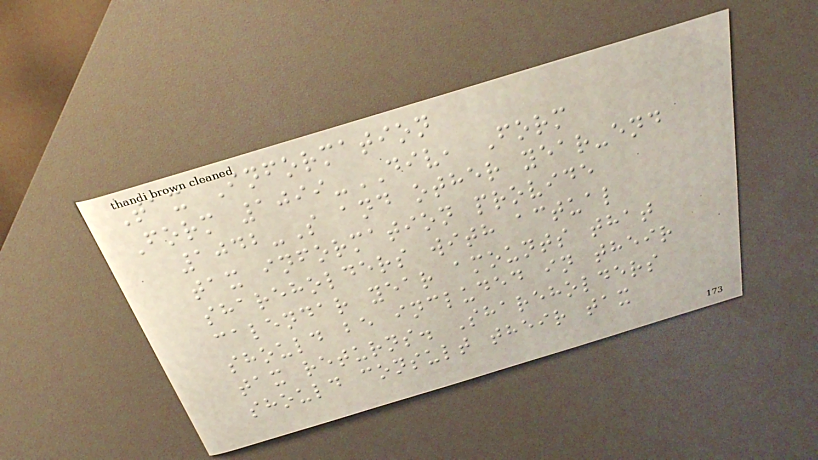Tax Information
Form 1099-DIV, Form
1042-S and other year-end
tax information provide
shareholders with actual
calendar year amounts that
should be included in their
tax returns. Shareholders
should consult their tax
